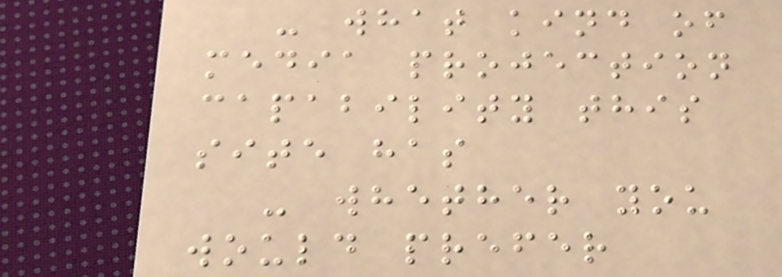- what kind of
media projection
capability this
site has
- whether you
would prefer
